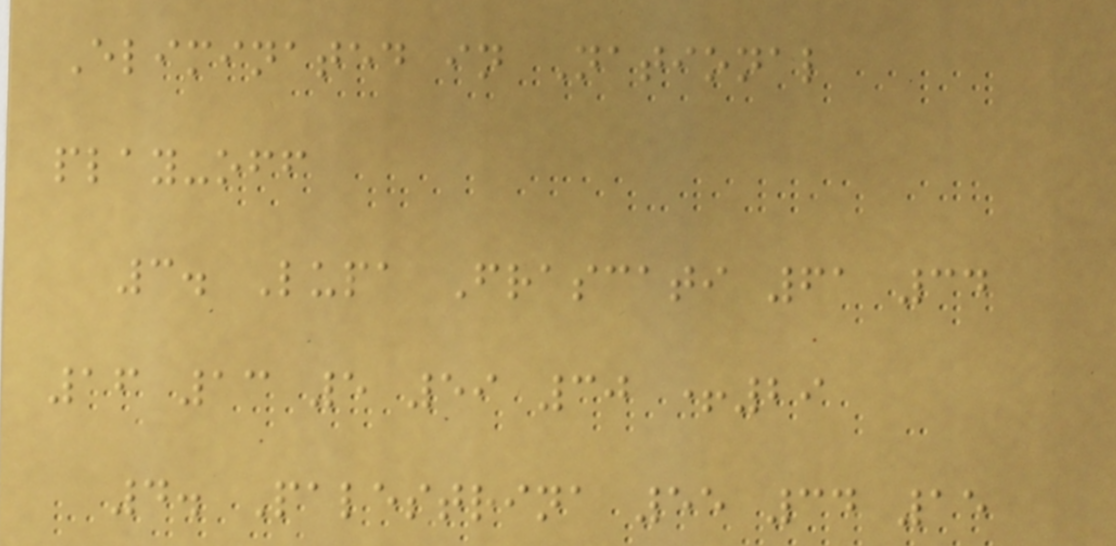Eliminated in National
play-off
3. Lupa Frascati 61 34
16 13 5 59 30 +29
4. Palestrina 55 34 15
